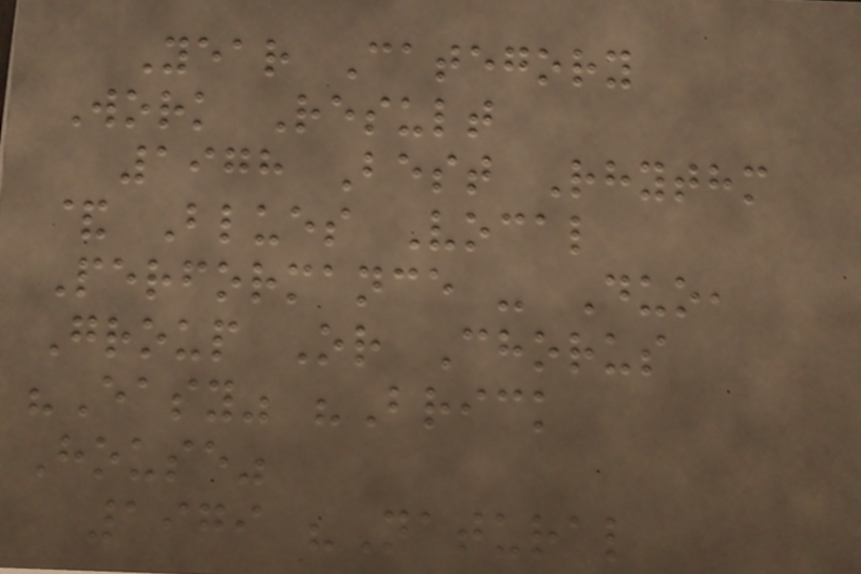Year Category
Work Result
1978 Best Rhythm
& Blues Vocal
Performance - Duo,
Group Or Chorus
"Easy" "Brick
House"
1979 "Natural
